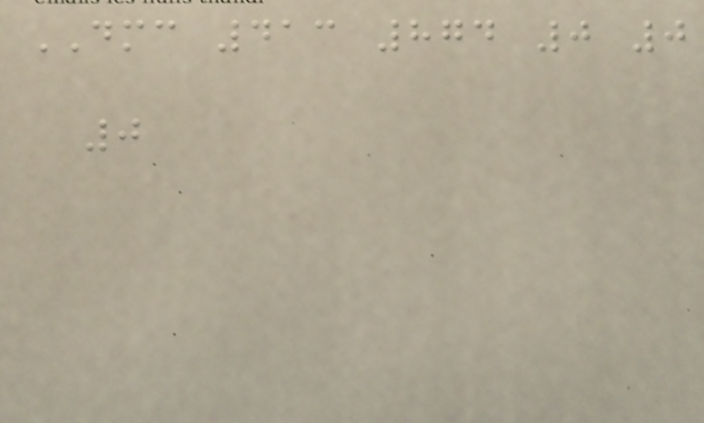DMC 413 874 0 0
0
